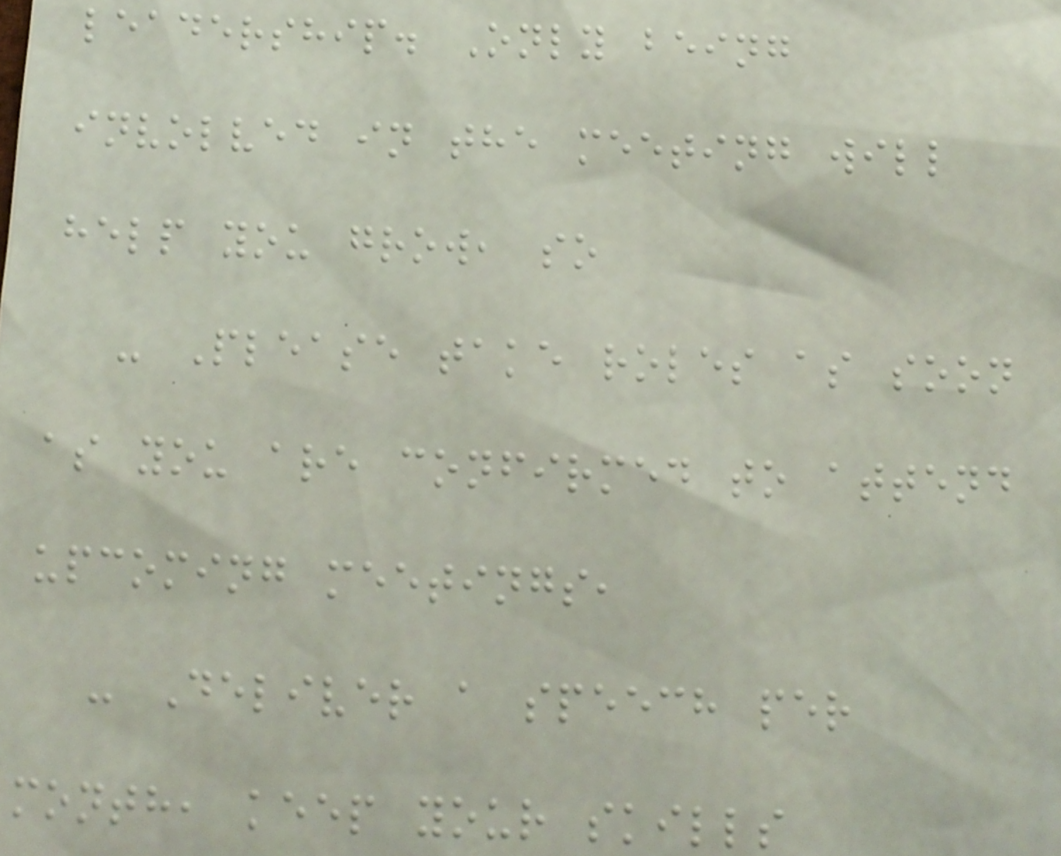leadership. Only being
involved in the meeting will
help you grow, so
- Please take roles as soon
as you are confirmed to attend
upcoming meetings,
- Deliver a speech per
month, keep your skills
